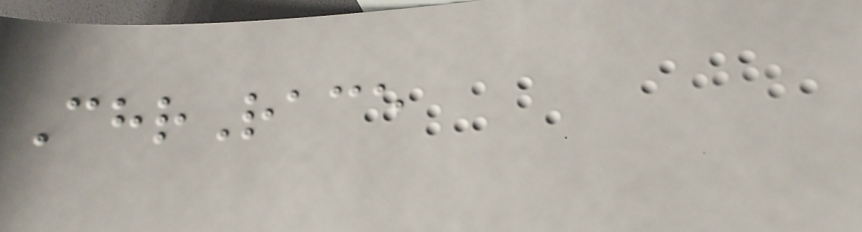ChrRace
